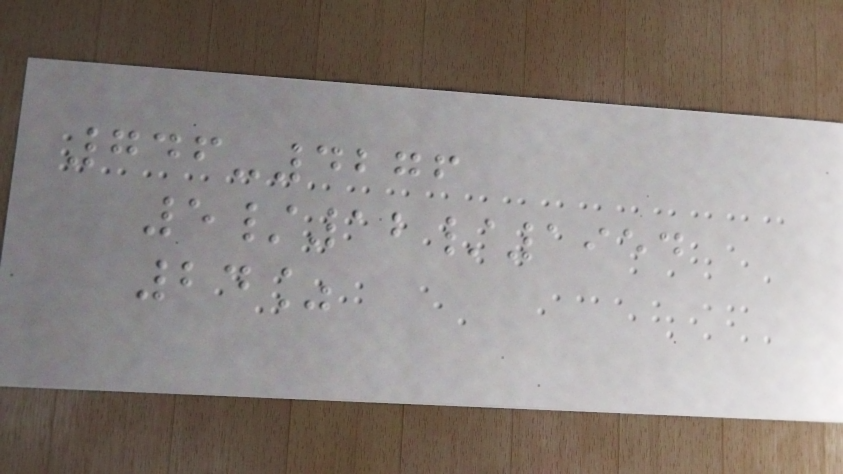746-4276
5/12/1954
24%
